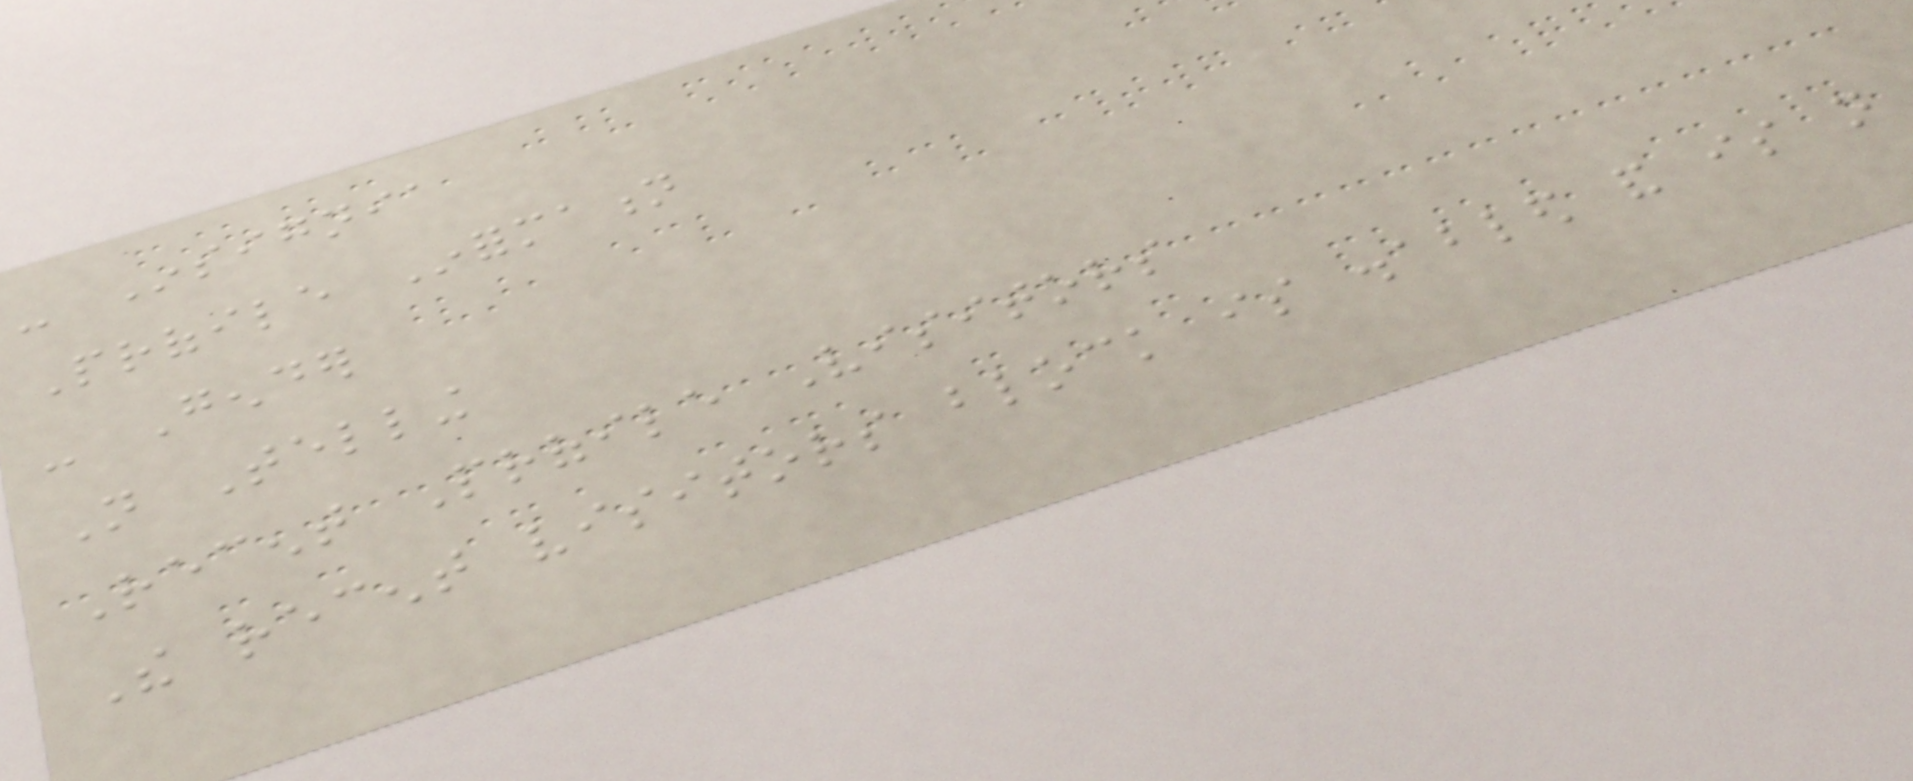- Insignia
Profile Information
- Gender
Not Telling
Recent Profile Visitors
The recent visitors block is disabled and is not
